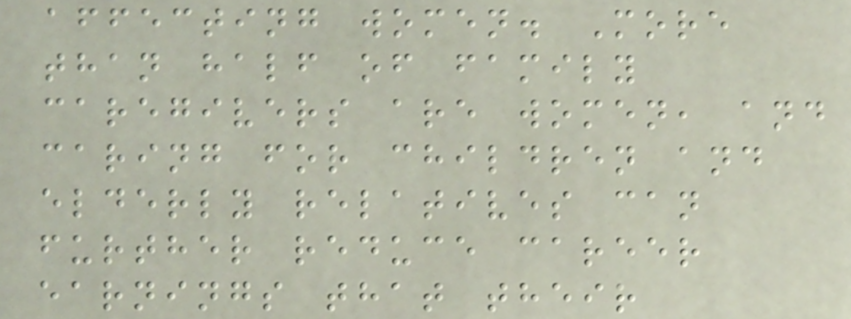affecting women. More
than half of family
caregivers are women, and
caring for children and
elderly relatives can
further reduce career
earnings that their
